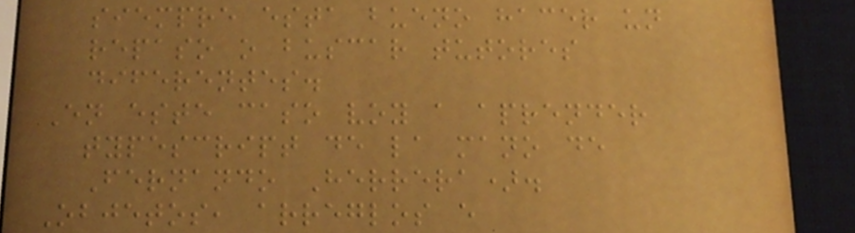siempre esta bueno hacer un
repaso o buscar tutores
diferentes.
En este caso voy a aprender
typescript de la mano de
Fernando Herrera).
Objetos, arreglos e
